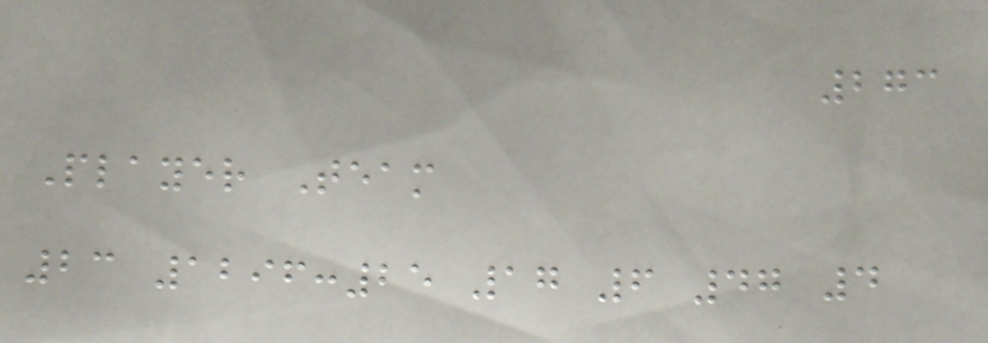273
Player Team
23 1296:25 17 6 47 4
